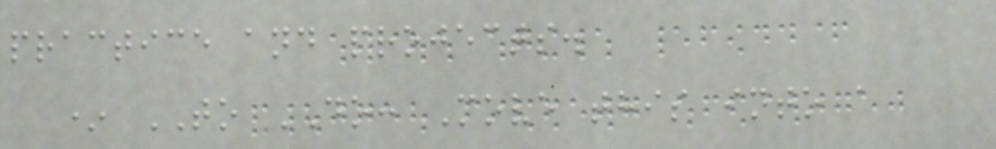practice and projects.
* TO DO: Move this into a
